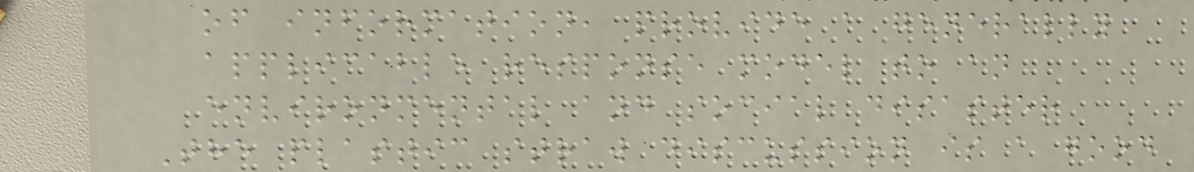of information, provide a generally
applicable response model to an
environmental and social disaster
The plastic straw discussion is a good
